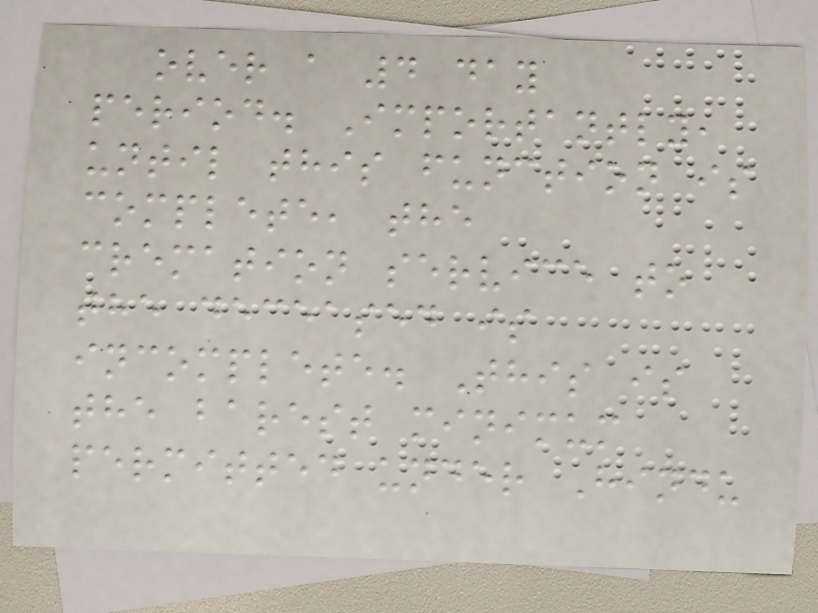over a 4 day
period. Importantly,
until this function is
complete, the
cremation service to
the deceased is
incomplete. This is
the barest minimum
permitted under Hindu
